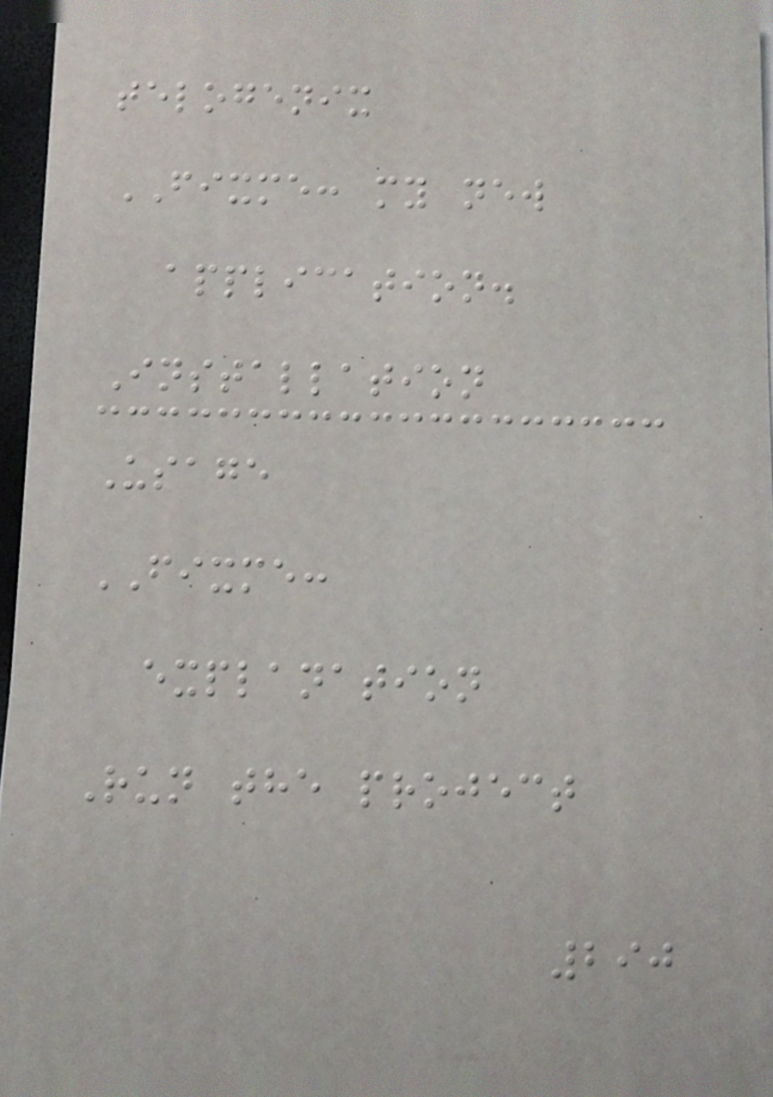telogenix
FIXME: my new
application.
Installation
Usage
FIXME:
explanation
Run the project
290
